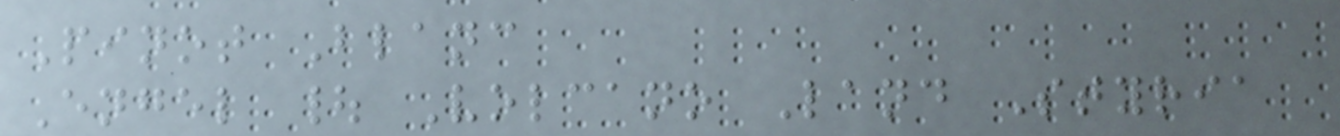Pinot Blanc
Engel | Volcano Land Styria
